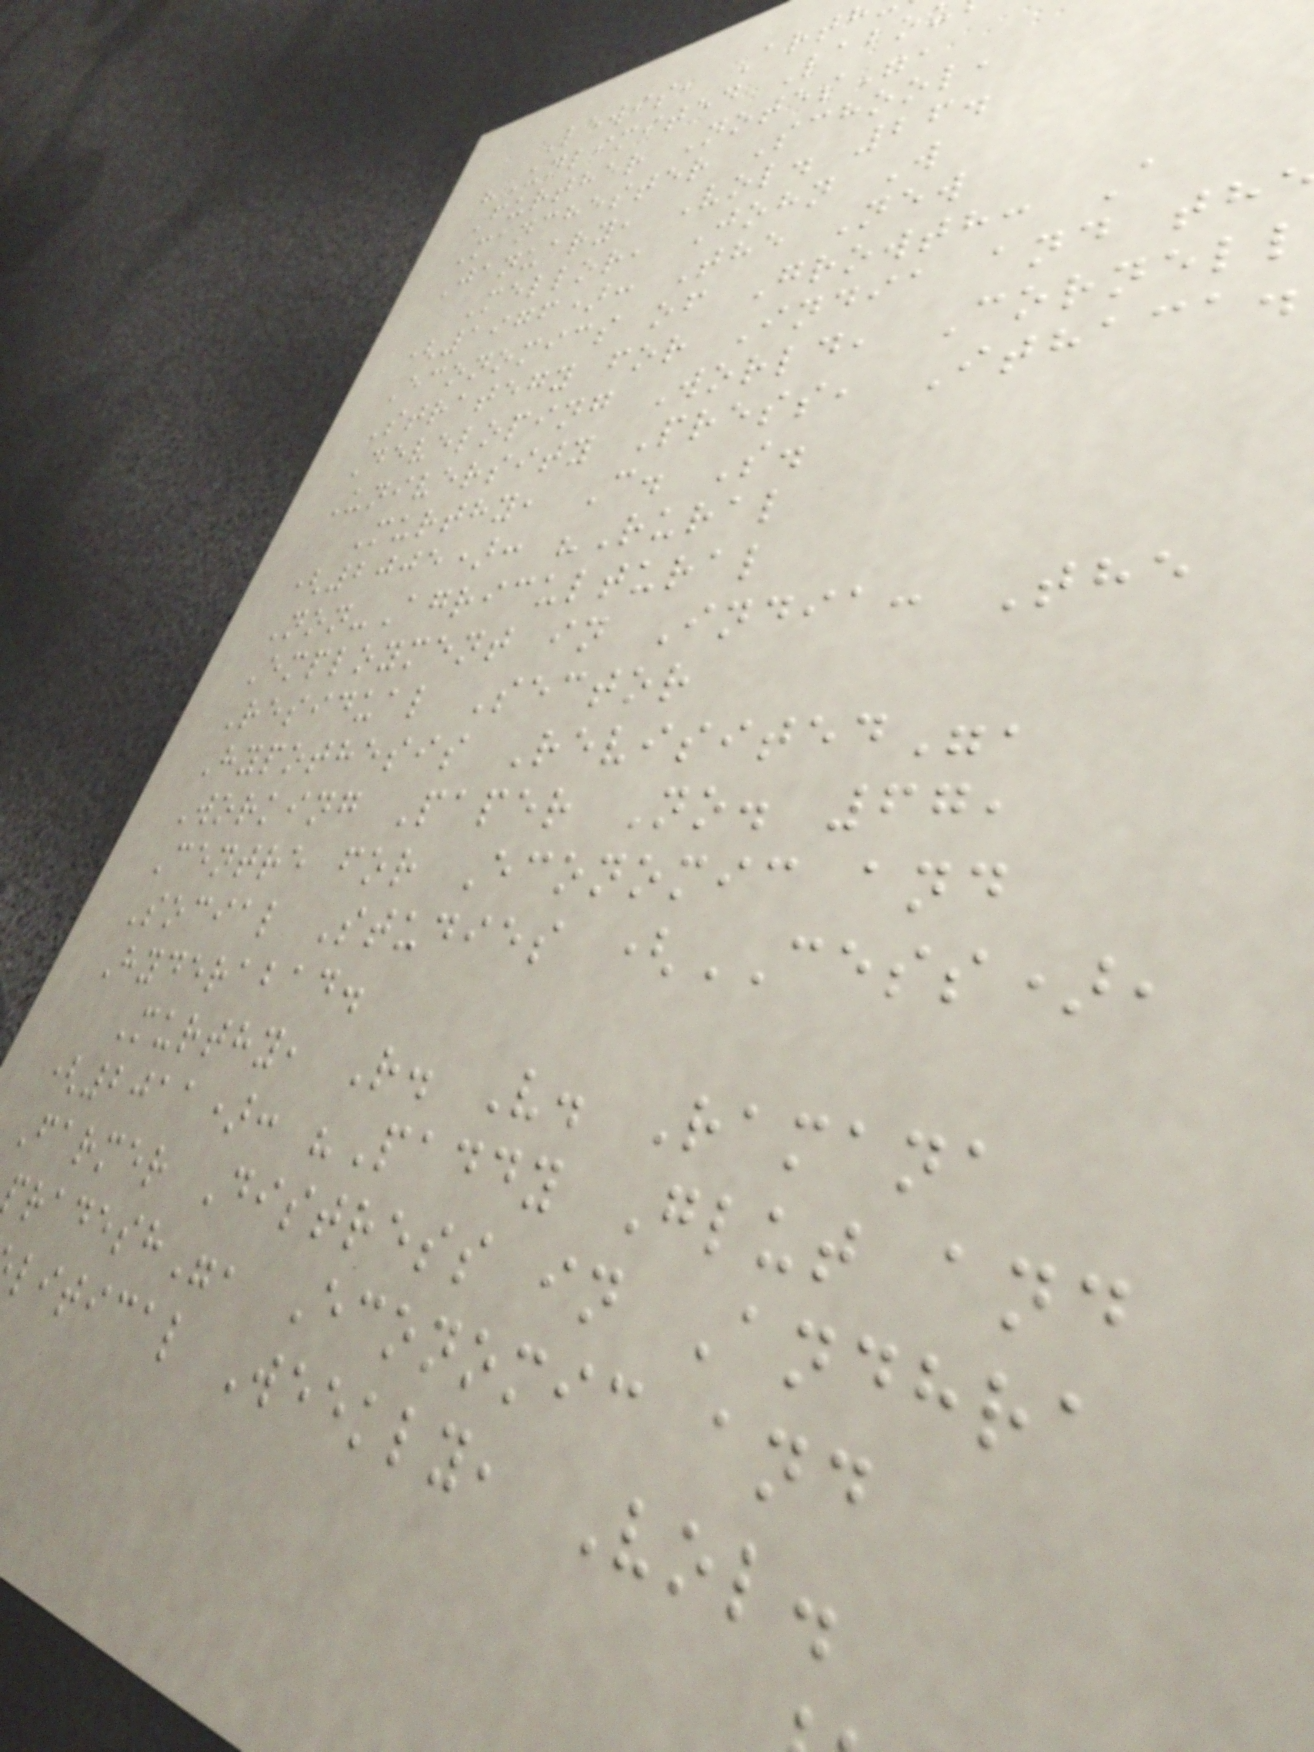Lewis, Art
"Unlimited Labo
Further Notes",
Manchester School,
January, Vol. 26.
Mellor, John W
(1976): The New
Economics of Growth: A
Strategy for India and th
Developing World, Cornell
University Press, Ithaca.
Murthy, C. S.
(2005): "Rural
Non-Agricultural
Employment in India: The
Residual Sector
Hypothesis Revisited",
Working Paper No. 67,
Centre for Economic and
Social Studies (CESS),
Hyderabad.
Murthy, R. V. Ramana
(2011): "Paddy Glut and
Farmer Distress in Andhra
radesh", Economic and
litical Weekly, Vol.
